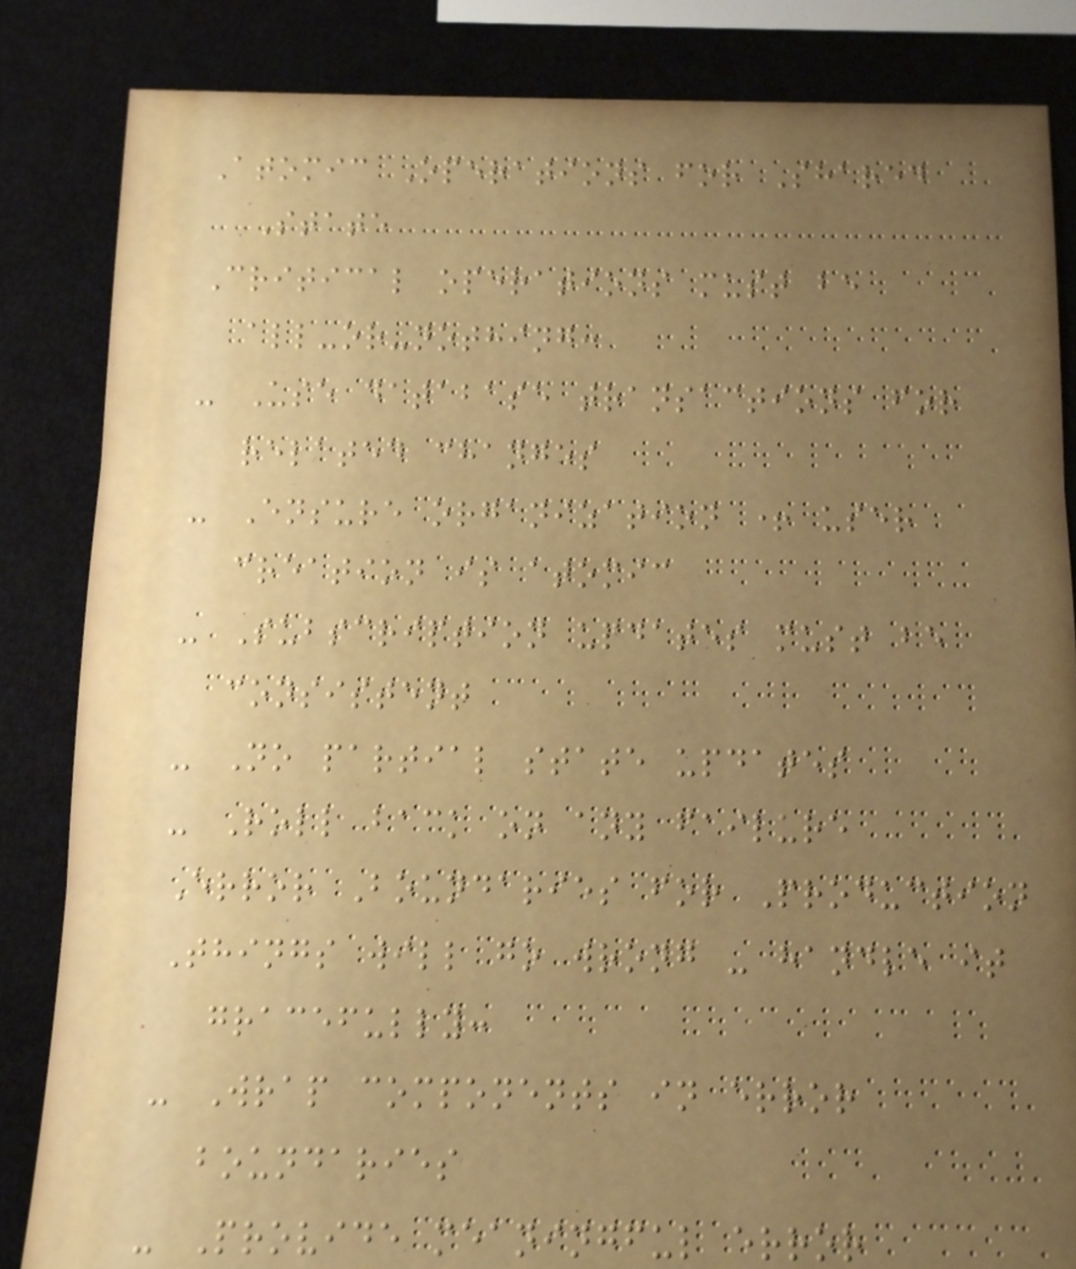Atomic Operations for Shared
State
Critical operations must be
all-or-nothing:
- Use database transactions for
related changes
- Ensure organization + user
creation is atomic
- Subscription updates must be
consistent
- No partial state updates
- Roll back on any failure
Error Boundaries for Production
Things will go wrong - handle it
gracefully:
- Wrap components in error
boundaries
- Provide meaningful error
